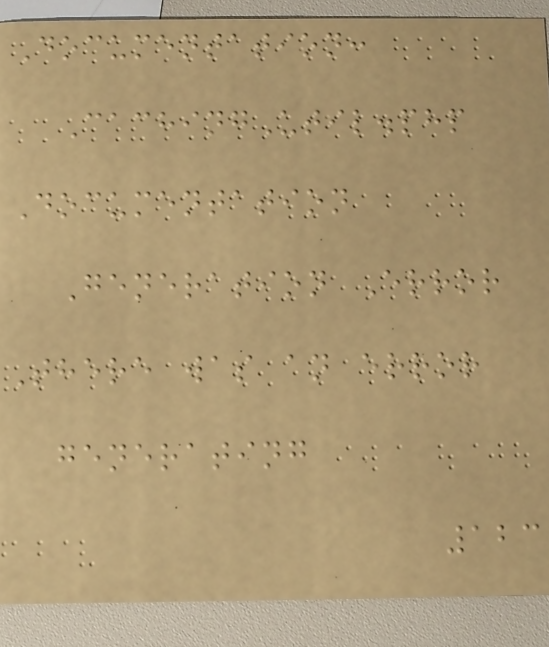Documentation:
CachingUtil.php
Documentation
Generation Error
There was an error
generating
123
